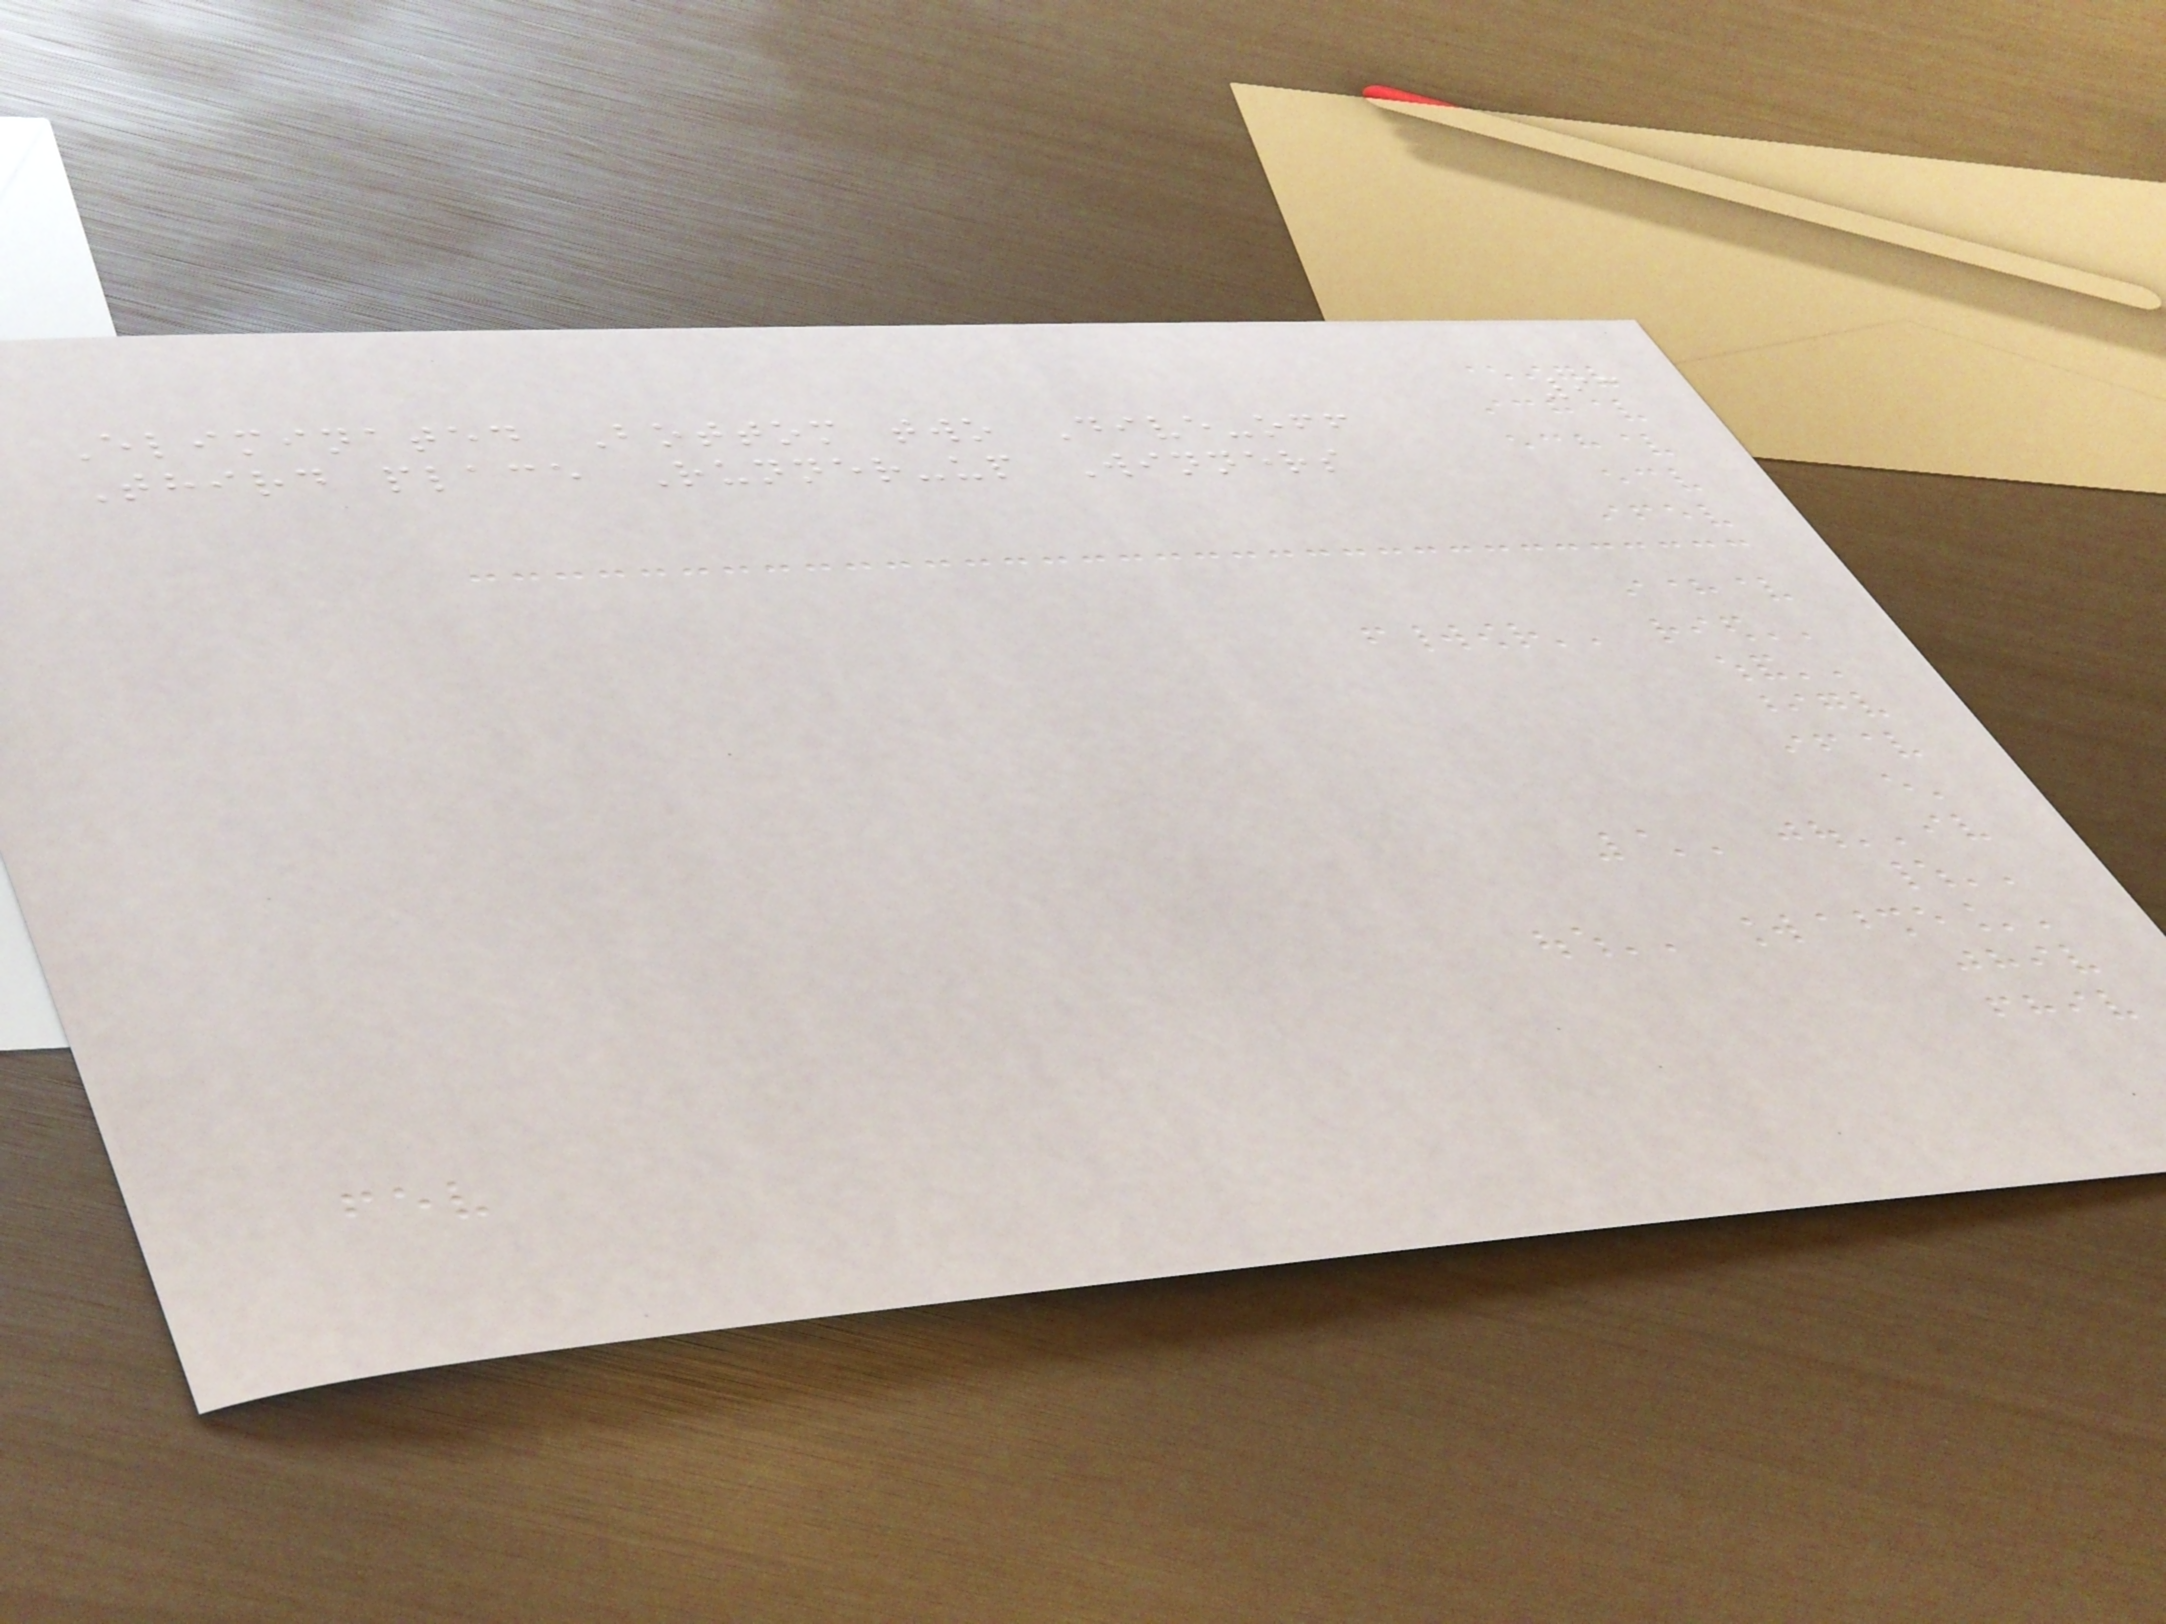93
Eliminated Bottom two Dive-off
Third place Runner-up Winners
